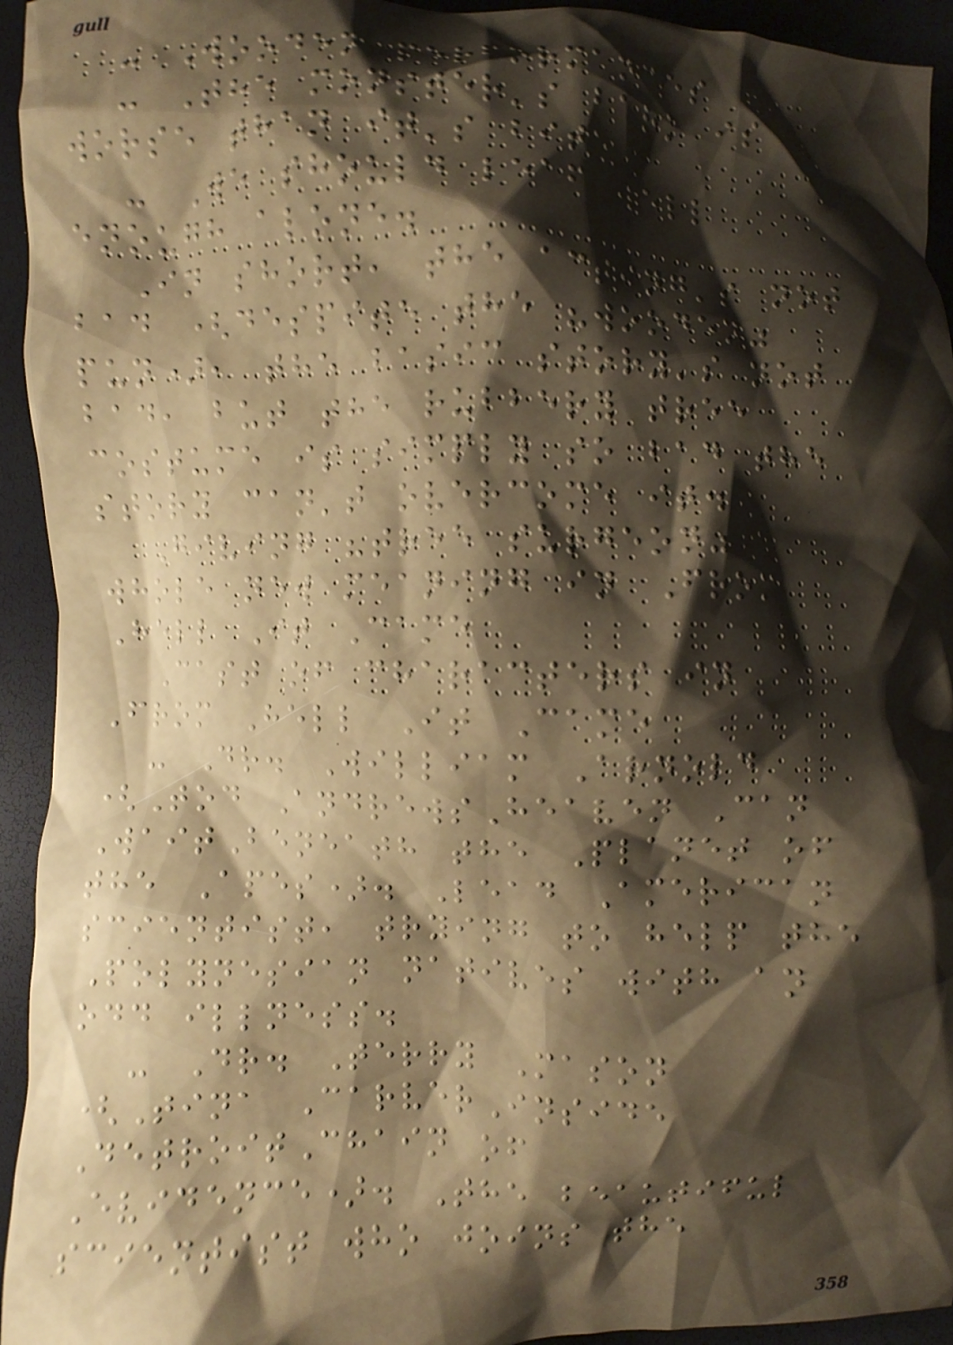- Wooden performances
- The monster's bark is
worse than it's bite
- We should leaf well
enough alone.
In short, the acting's not
bad (despite the "wooden"
pun), the basic story's not
bad, but the rubbery tree
costume is simply so bad the
story can't overcome it.
Giving "tree surgeon" a
whole new meaning in From
Hell It Came
Cast of characters in
From Hell It Came
- Dr. William Arnold
(Tod AndrewsHeaven Can
WaitBeneath the Planet of
the Apes). Lead American
scientist, trying to help the
Polynesian natives with an
odd illness.
- Dr. Terry Mason
(Tina CarverInside
DetroitChain of
Evidence). The beautiful
scientist who joins the
